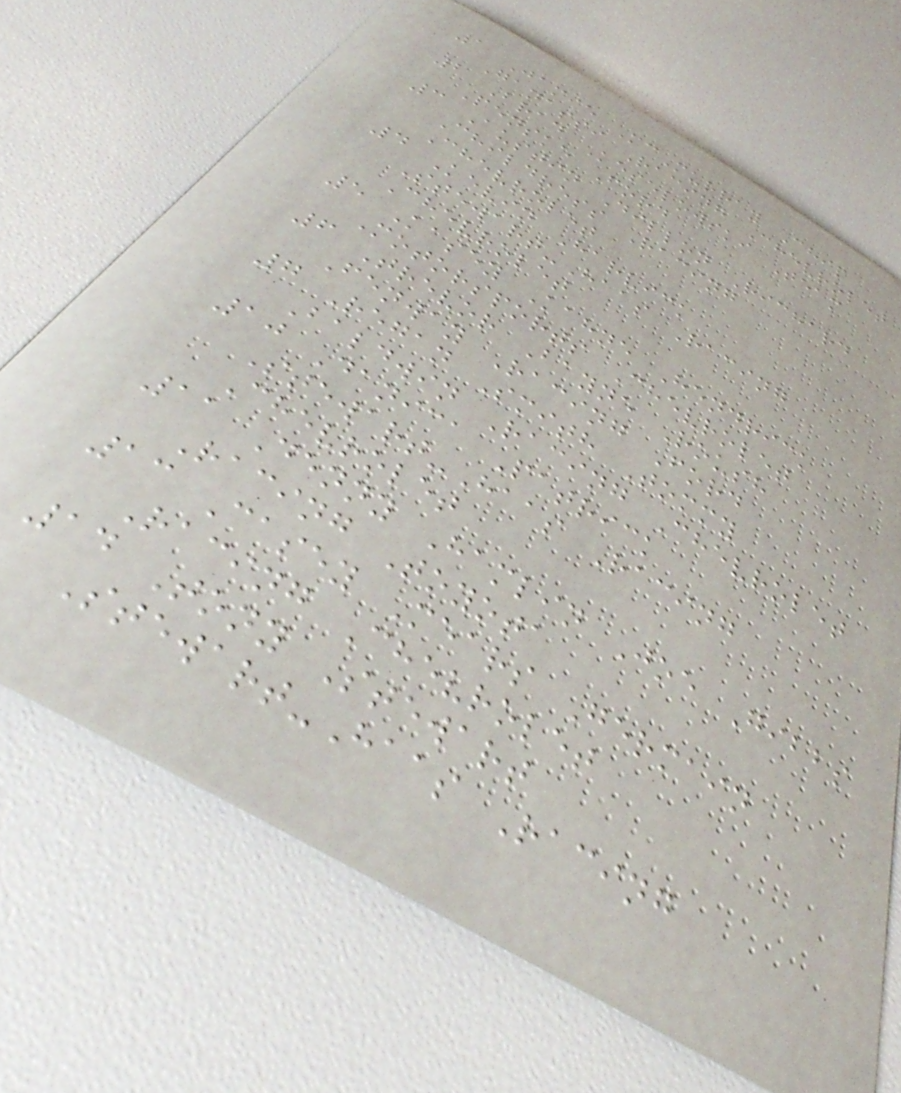1 Jamie McMurray Chip
Ganassi Racing Chevrolet
2 Brad Keselowski Team
Penske Ford
3 Austin Dillon Richard
Childress Racing
Chevrolet
4 Kevin Harvick
Stewart-Haas Racing
Chevrolet
5 Kasey Kahne Hendrick
Motorsports Chevrolet
6 Trevor Bayne Roush
Fenway Racing Ford
7 Regan Smith Tommy
Baldwin Racing Chevrolet
10 Danica Patrick
Stewart-Haas Racing
Chevrolet
11 Denny Hamlin Joe Gibbs
Racing Toyota
13 Casey Mears Germain
Racing Chevrolet
14 Tony Stewart
Stewart-Haas Racing
